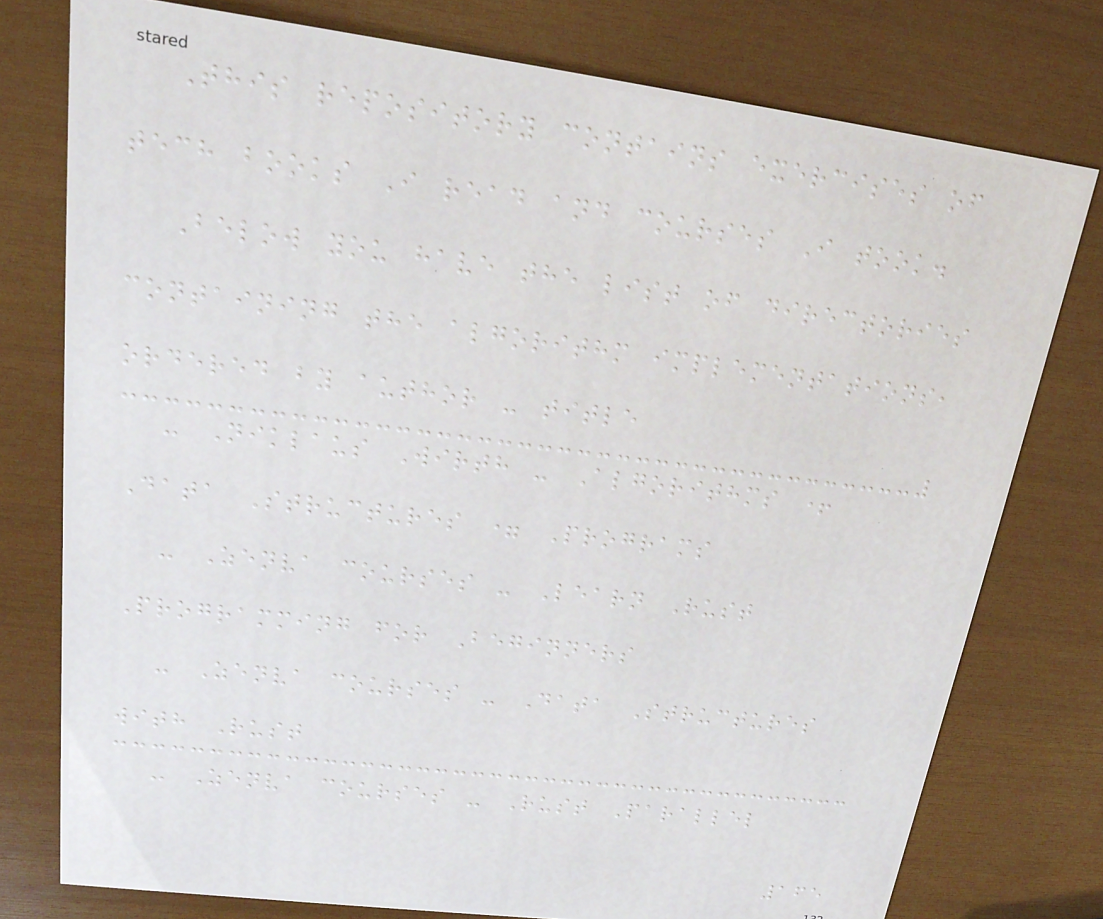This repository contains exercises of
tech books I read and courses I took.
Below you have the list of directories
containing the algorithm implementations,
ordered by author - title
- Niklaus Wirth - Algorithms +
Data Structures = Programs
- Zenva courses - Learn Rust
Programming for Beginners
- Zenva courses - Data Structures
with Rust
- Zenva courses - Rust Parallel
165
